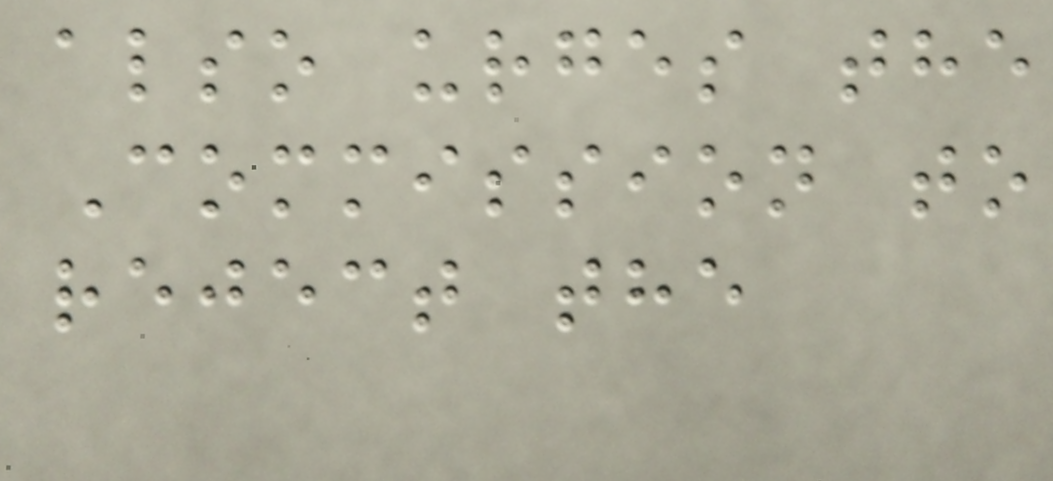also urges the
Commission to
reject the
